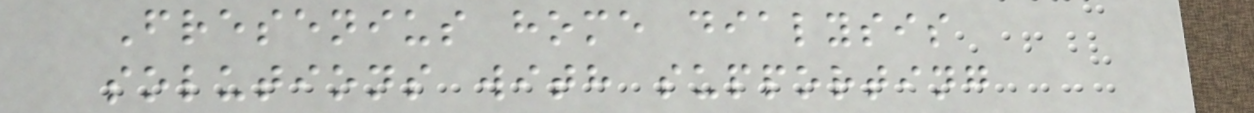Fresenius home dialysis
solutions with supporting
